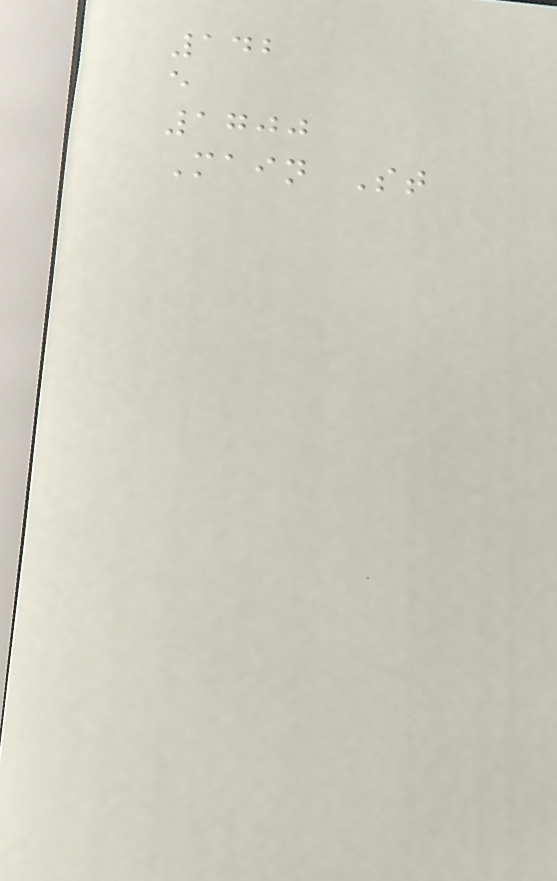142
e
1700
Main St
